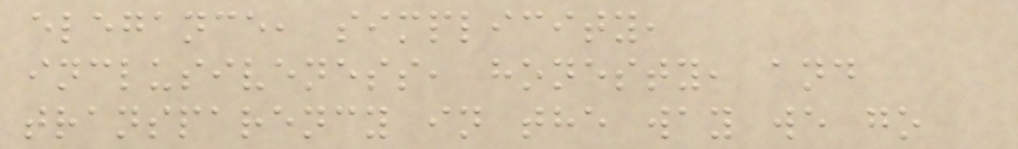elegance, simplicity,
inclusiveness, honesty, and
transparency in the way we go
